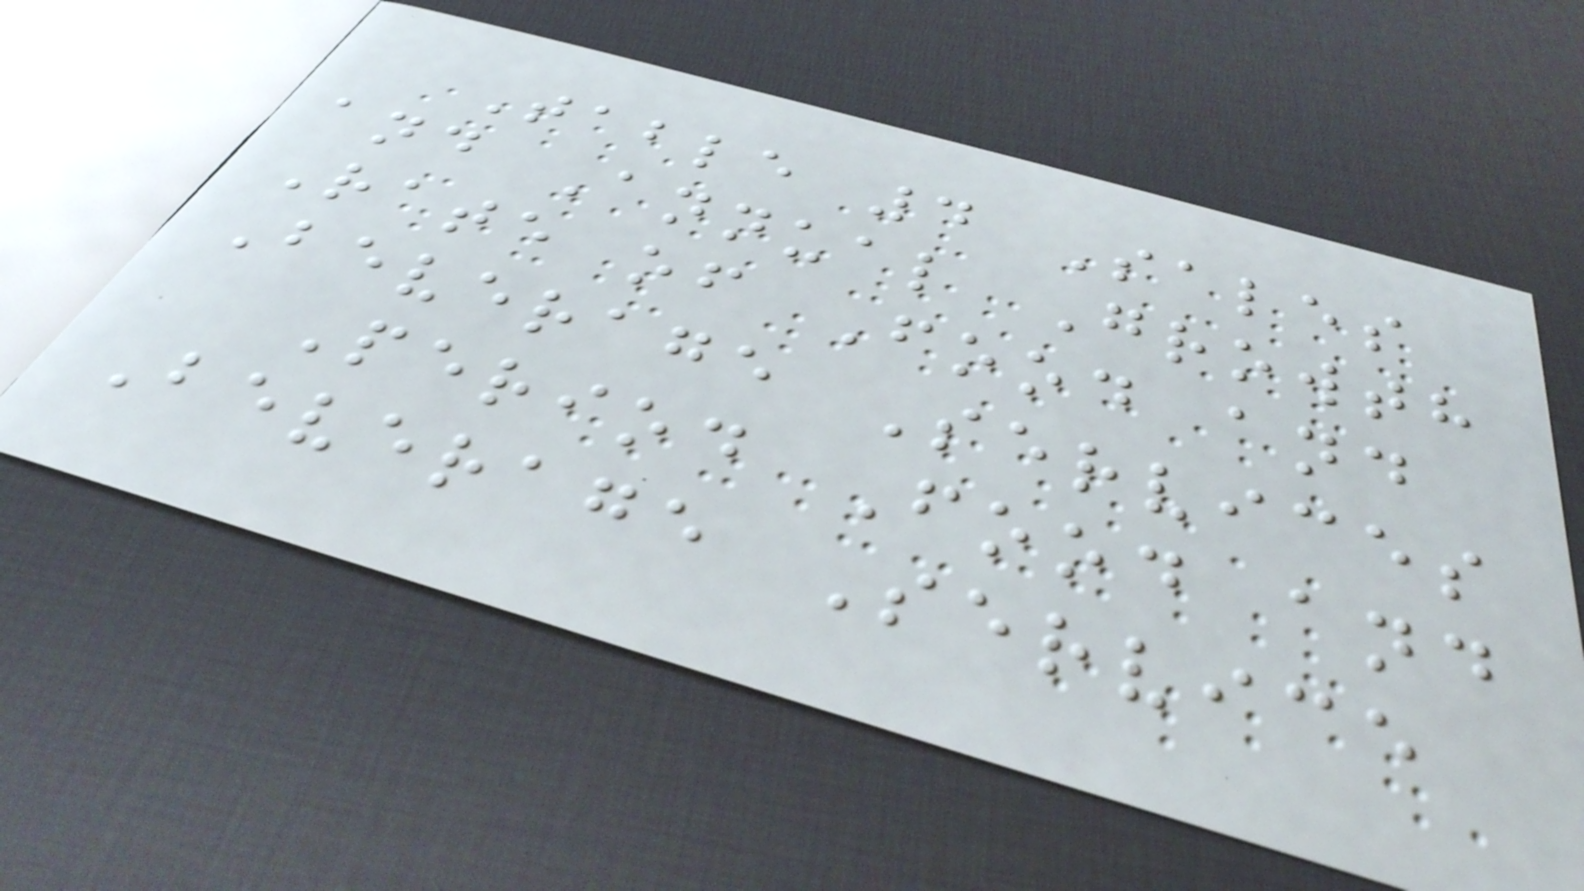Table 4 Sales
and Annual Growth
Rate of Food and
Beverage Services
Period Food and
Beverage Service
